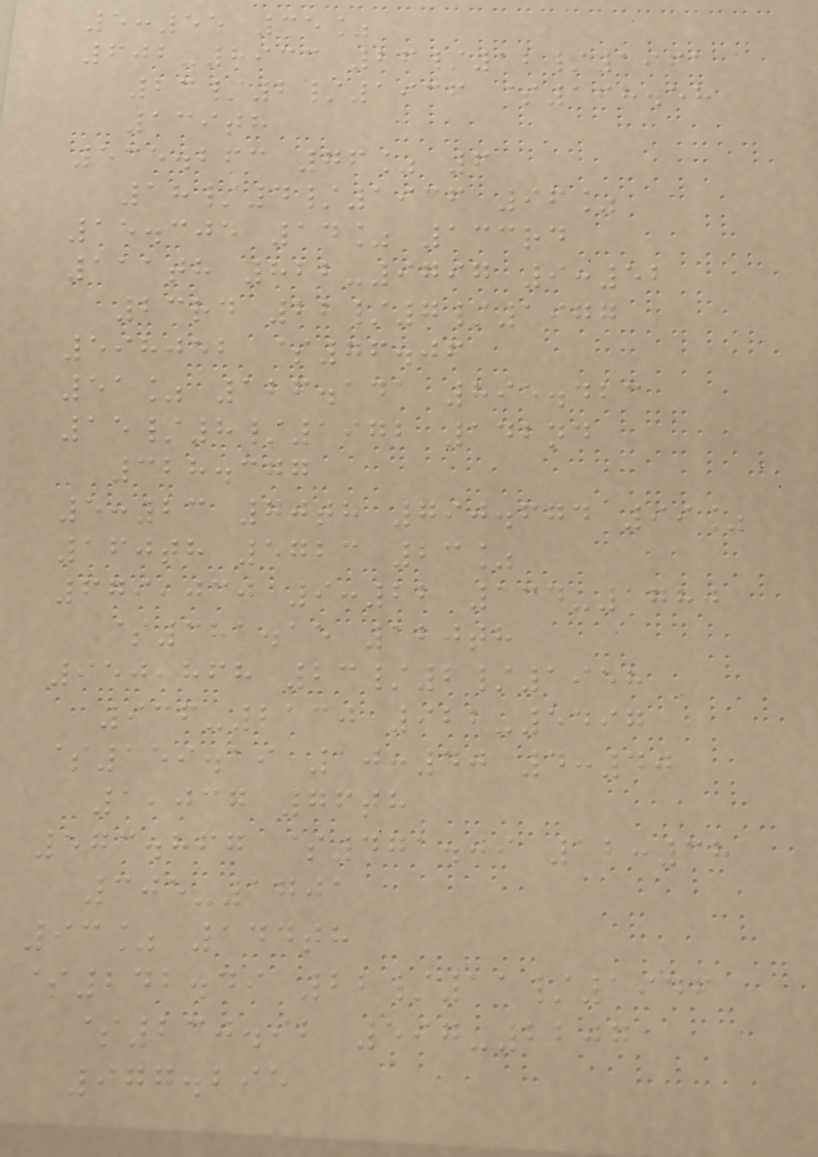5:55 35%
602-8933 26/12/1961
23/2/1936 $168.58
139th
535.263 76% 6
18/4/1936 96%
15.305 14% 133rd
111th 822-9797 9:52
23rd 22/7/1977
598052 $76.06
51% 126.141 895.423
15/8/1972 142nd
328.377
5:23 70th 790.674 99%
160th 5723 23%
679,030 9:22 134-1780
$381.15 120th
950,868 23/2/1958
936-2130 922-5497
$159.19 10:40 4:40
1,037 76th
573.867 $471.09 12:38
305-1701
93% 144th
$242.49 22/11/1946
$230.92 597-2207
977.295
